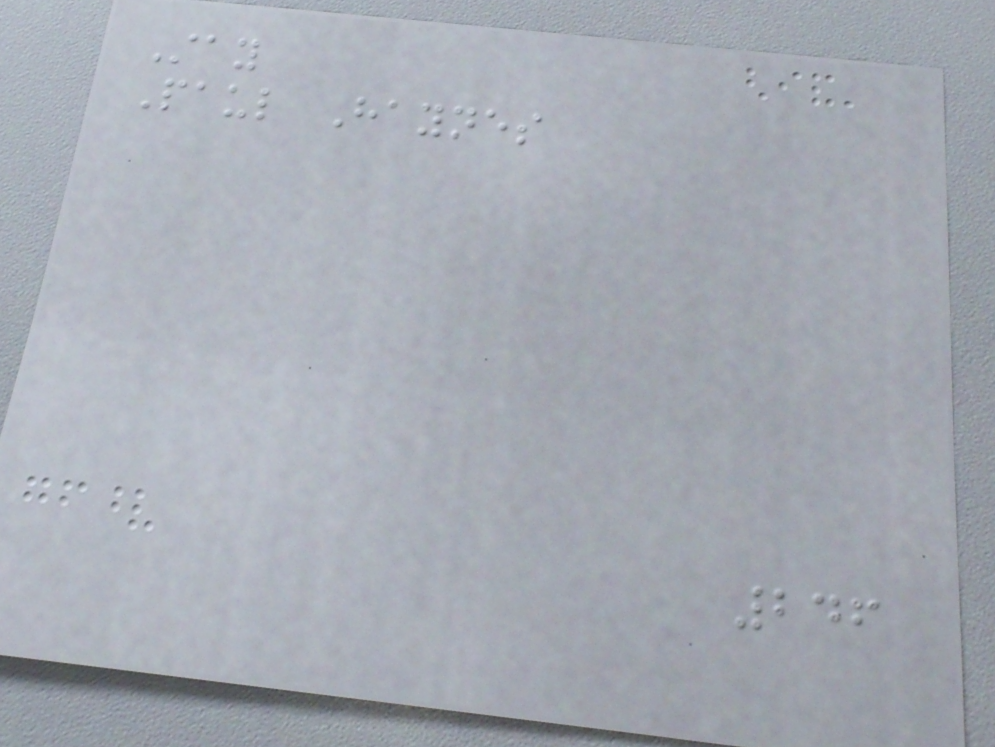Stay
Paul Haynes
246
